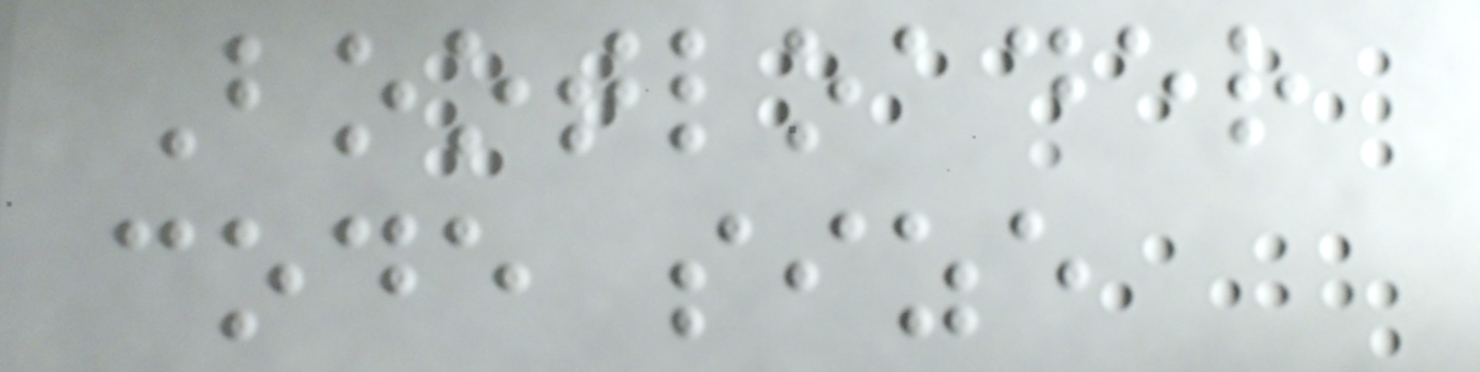Bootloader
code size
